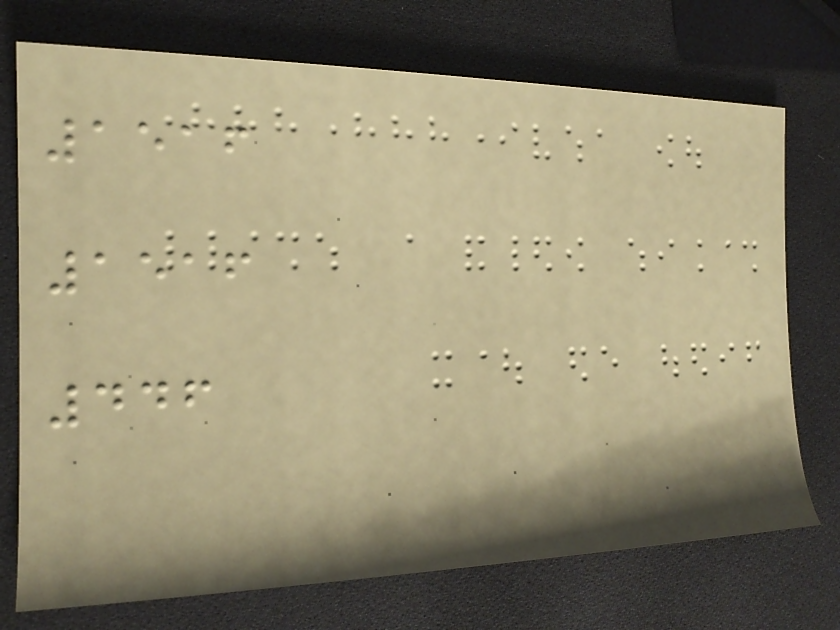1516
1516
446
